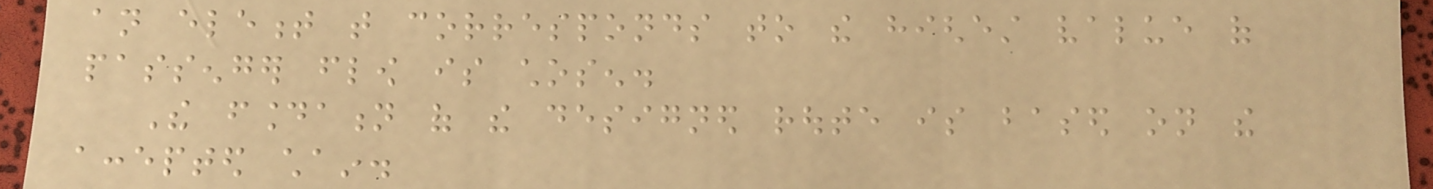an element that corresponds to the highest value of
passenger flow is chosen.
The foundation of the designed route is based on the
accepted chain.
